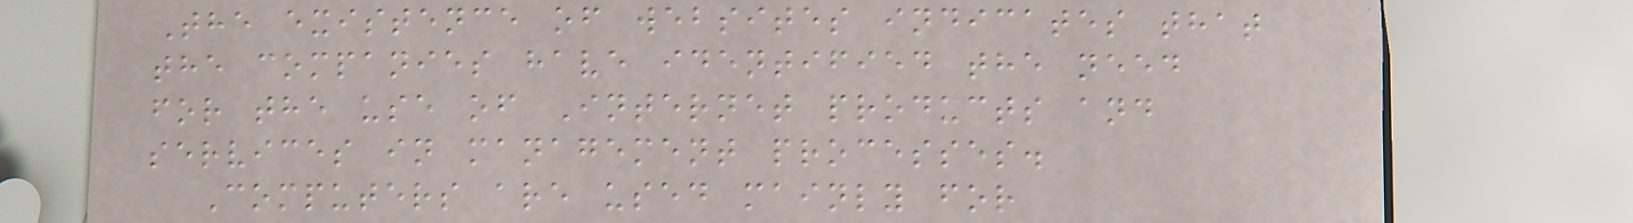The existence of websites indicates that
the companies have identified the need
for the use of Internet products and
services in management processes.
Computers are used mainly for
